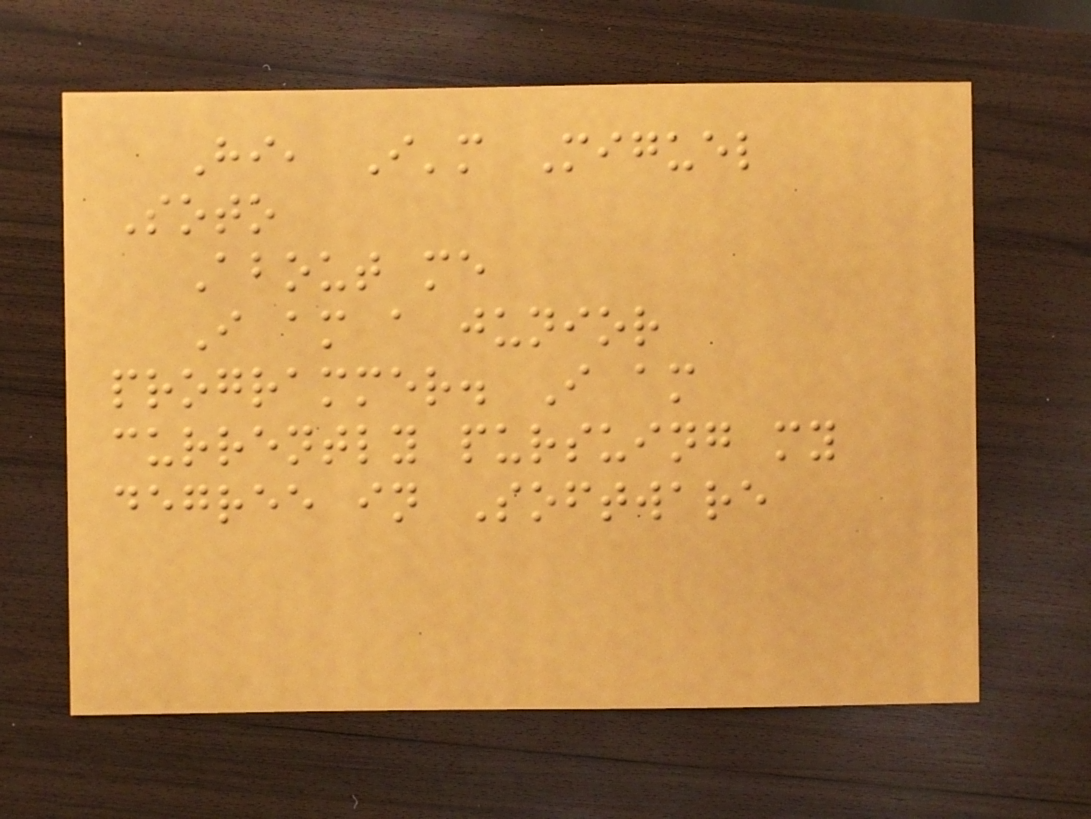Hi, I'm Miguel
Soto
About me
I am a junior
programmer. I am
currently pursuing my
degree in Software
